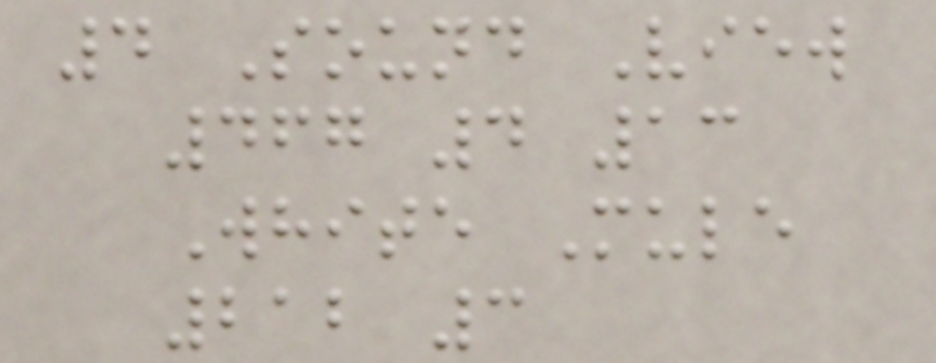4 Sound View
467 4 13
White Mule
212 3
